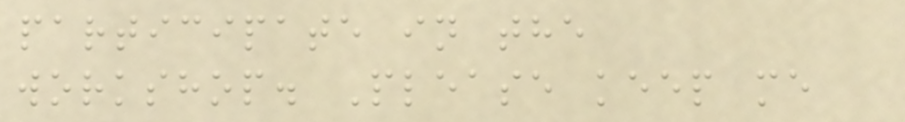participate in the
workshop. Please keep me
